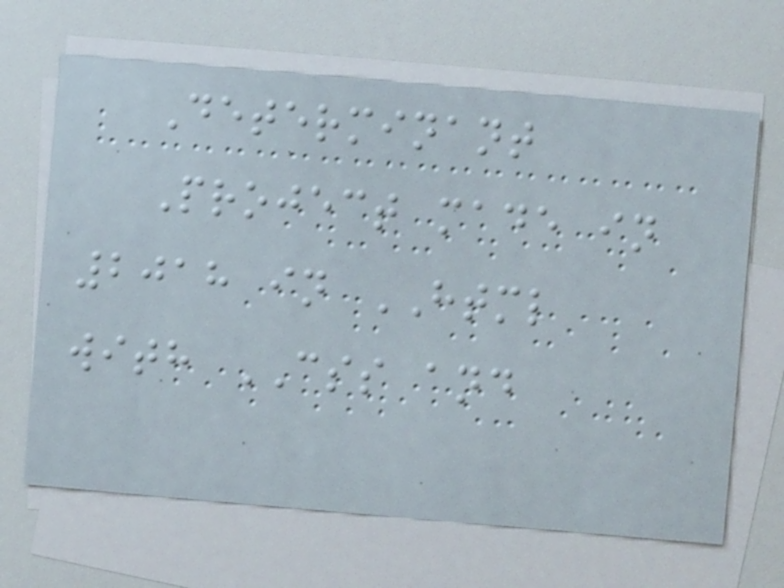Determinant
Project made in
2018 in HTML
with CSS and
